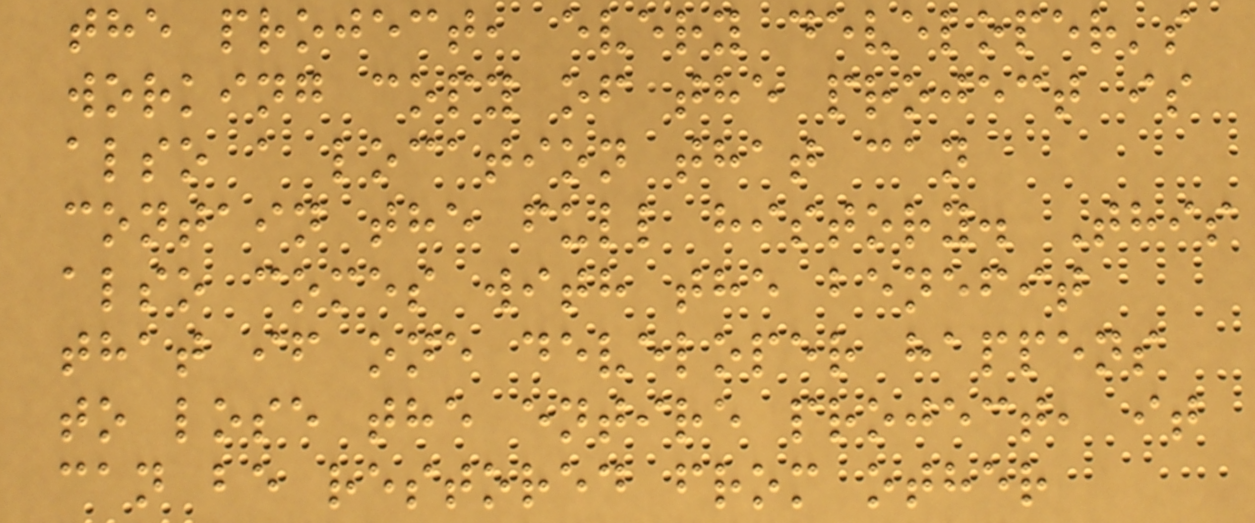the project, every developer's
working copy of the project is
also a location that can
contain the full history. This
also comes with the benefit
that if one developer happens
to lose the entire project, it
can be restored from other
